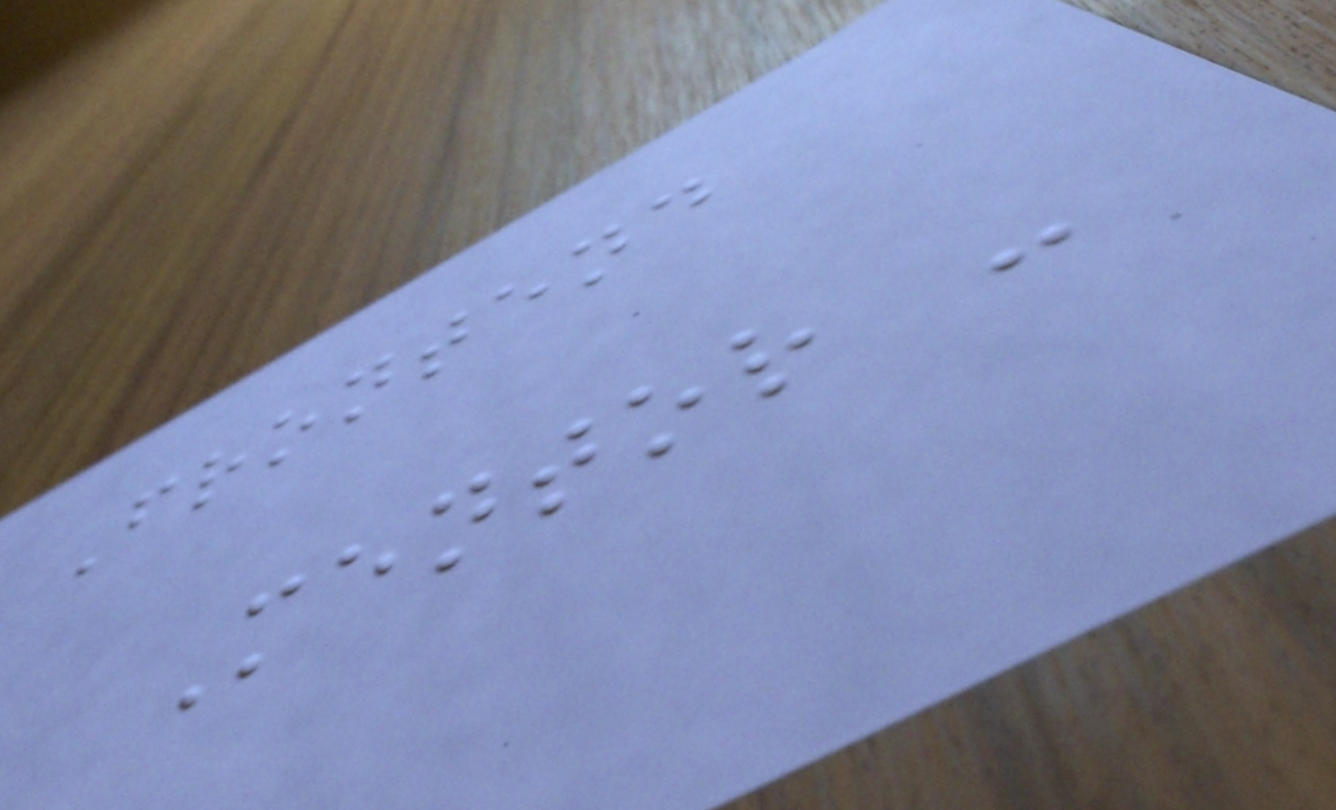Frontend
Mentor -
